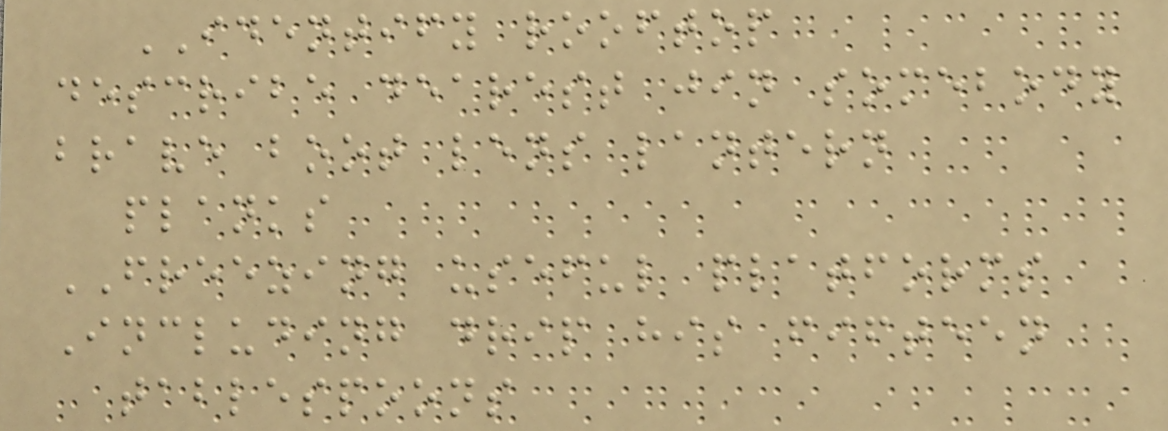IDENTIFY rooftop
describe dearest jin somebody
brave boot lens lantern
planks
FREEZING useful platforms
Including drip his fifteen
tablespoons
